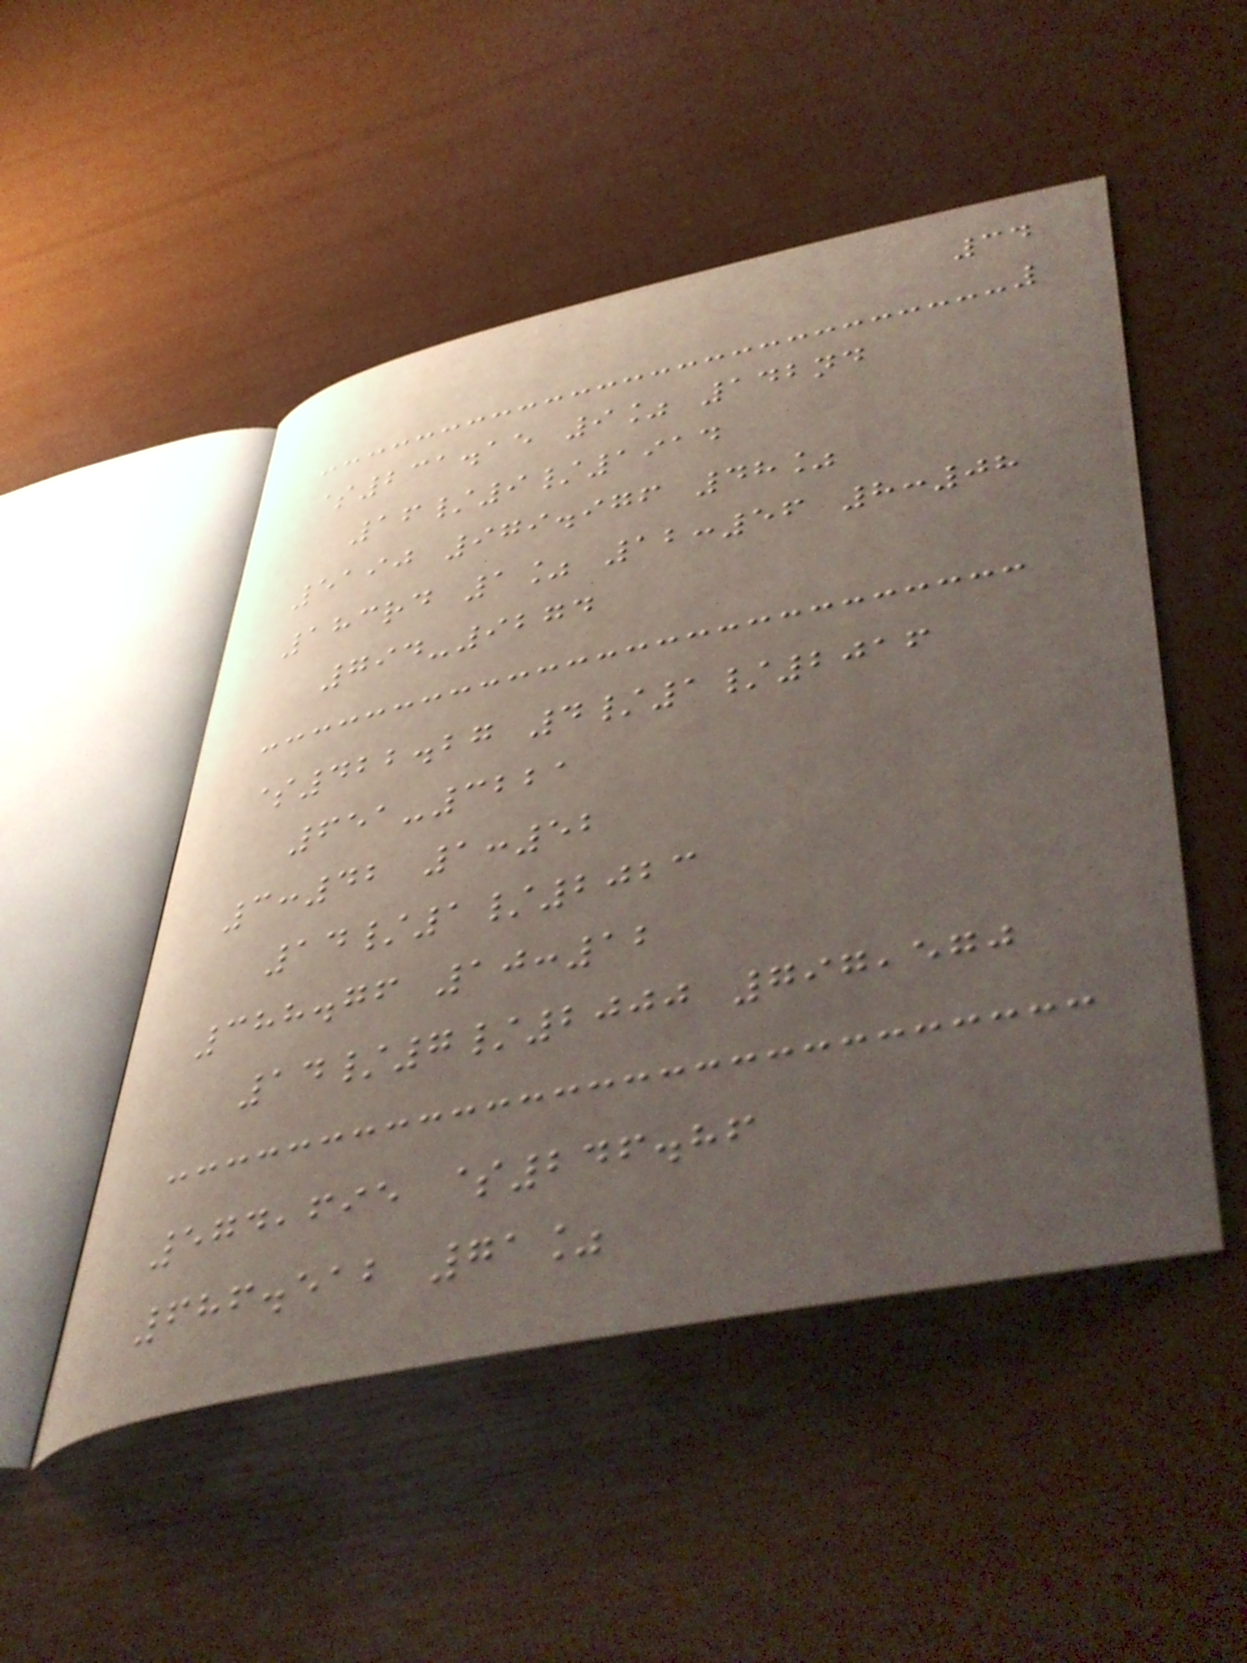34
$231.15 9% 142nd
16/9/1914
5190 979.976 48%
183rd 1% 12:56 8:08
794-9274
$422.27 4/1/2016
651-3221
3:42 1:52
14/1/2023
388.76 10:12
14/7/2000 797,570
574,695 $246.86
686.512 71%
